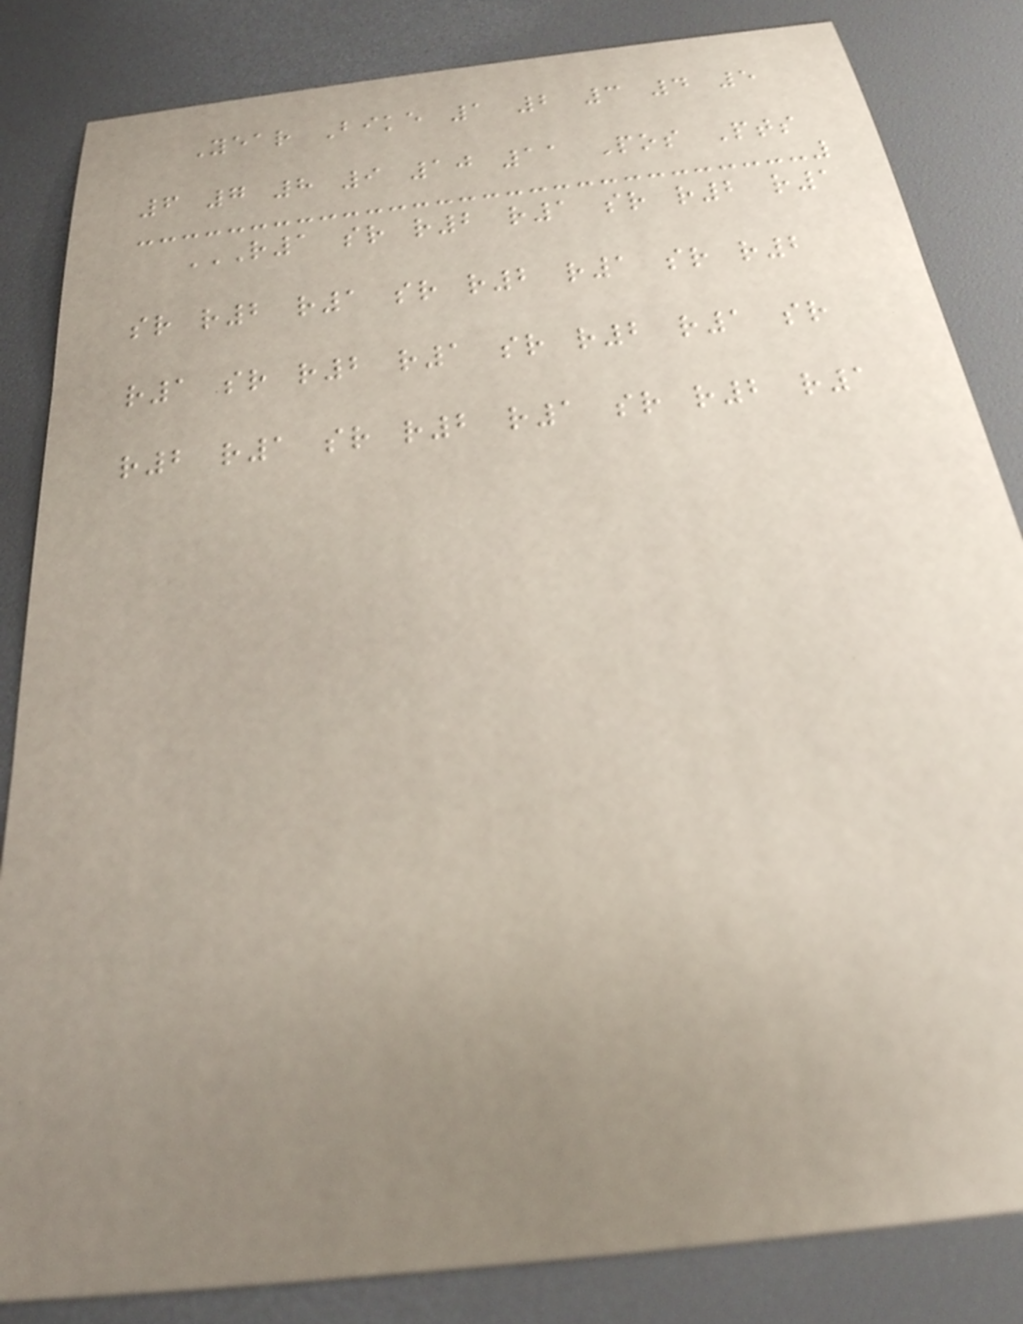Year Bike 1 2 3 4 5
6 7 8 9 10 11 Pos Pts
R1 SR R2 R1 SR R2 R1
SR R2 R1 SR R2 R1 SR R2
R1 SR R2 R1 SR R2 R1 SR
R2 R1 SR R2 R1 SR R2 R1
